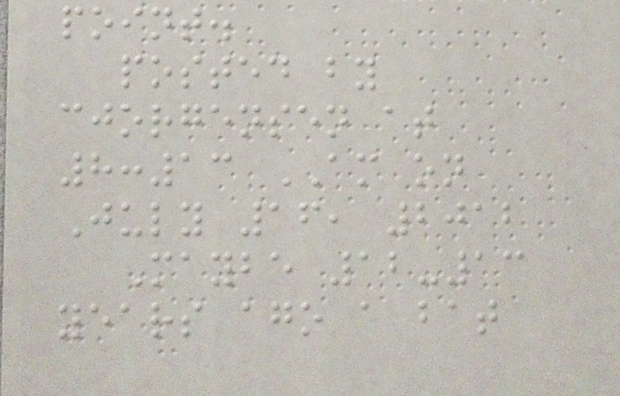point.
posted by
cjorgensen at
8:13 AM on
July 16, 2012
Maybe 12-13
years ago a bat
